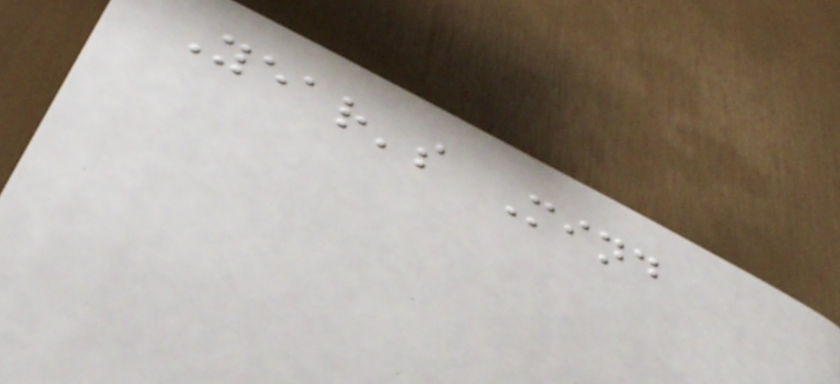Year's Mind
